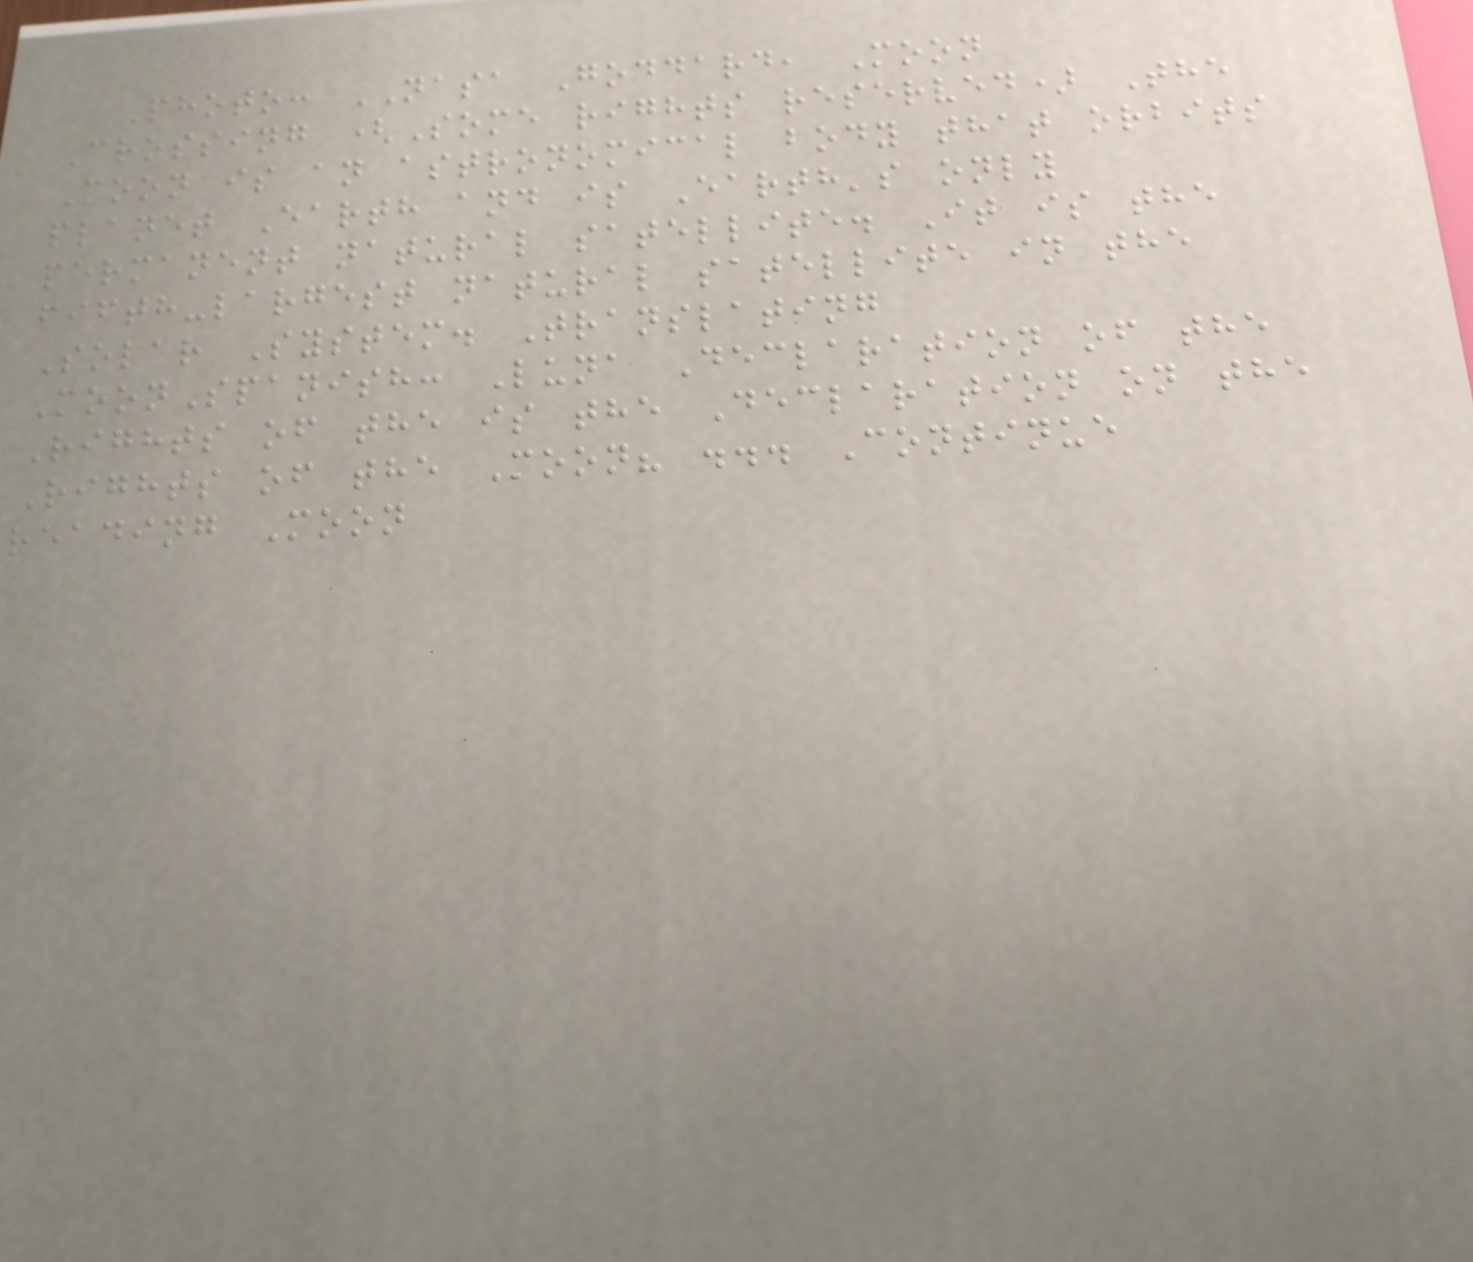Photo: NASA Goddard, Moon
Crossing (Some rights reserved) The
Moon is an astronomical body that orbits
planet Earth and is Earth's only
permanent natural satellite. It is the
fifth-largest natural satellite in the
Solar System. Translating
MoonSpanish: Luna Declaration of the
Rights of the is the Declaration on the
Rights of the Moon? ... Continue
reading Moon
